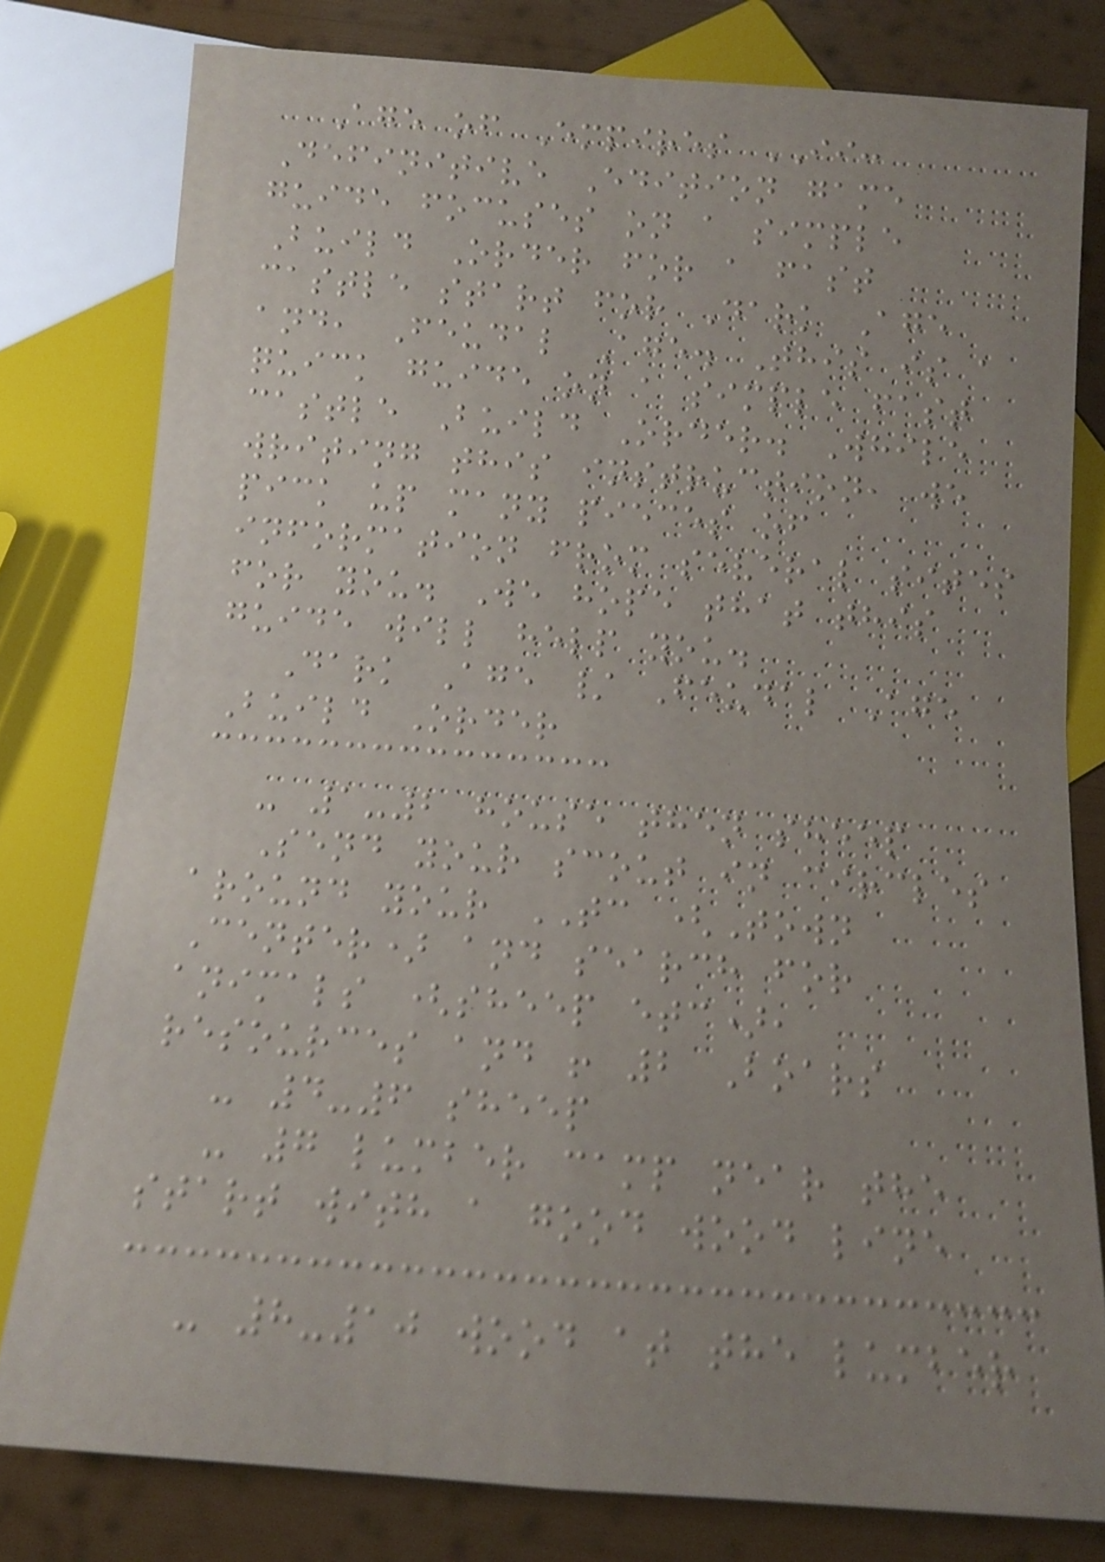Age of Empires II:
Definitive Edition game
guide focuses on a simple
Build Order for a fast
castle start for Dark Age
and, Feudal Age. This is a
quick guide on a simple fast
castle Build Order. While
writing this instruction, we
pick up many pieces of
information from several sites
for you. We hope that this
guide will help you.
Dark Age / Feudal Age
Build Order
- 1-2 house then sheep
Send your scout in circles
around your TC (Town
Center) and search for
animals (sheep etc),
resources and ! 2 Boars
- 4-6 sheep
- 7 lumber camp near the
start with a good wood line
- 8-10 wood at the lumber
